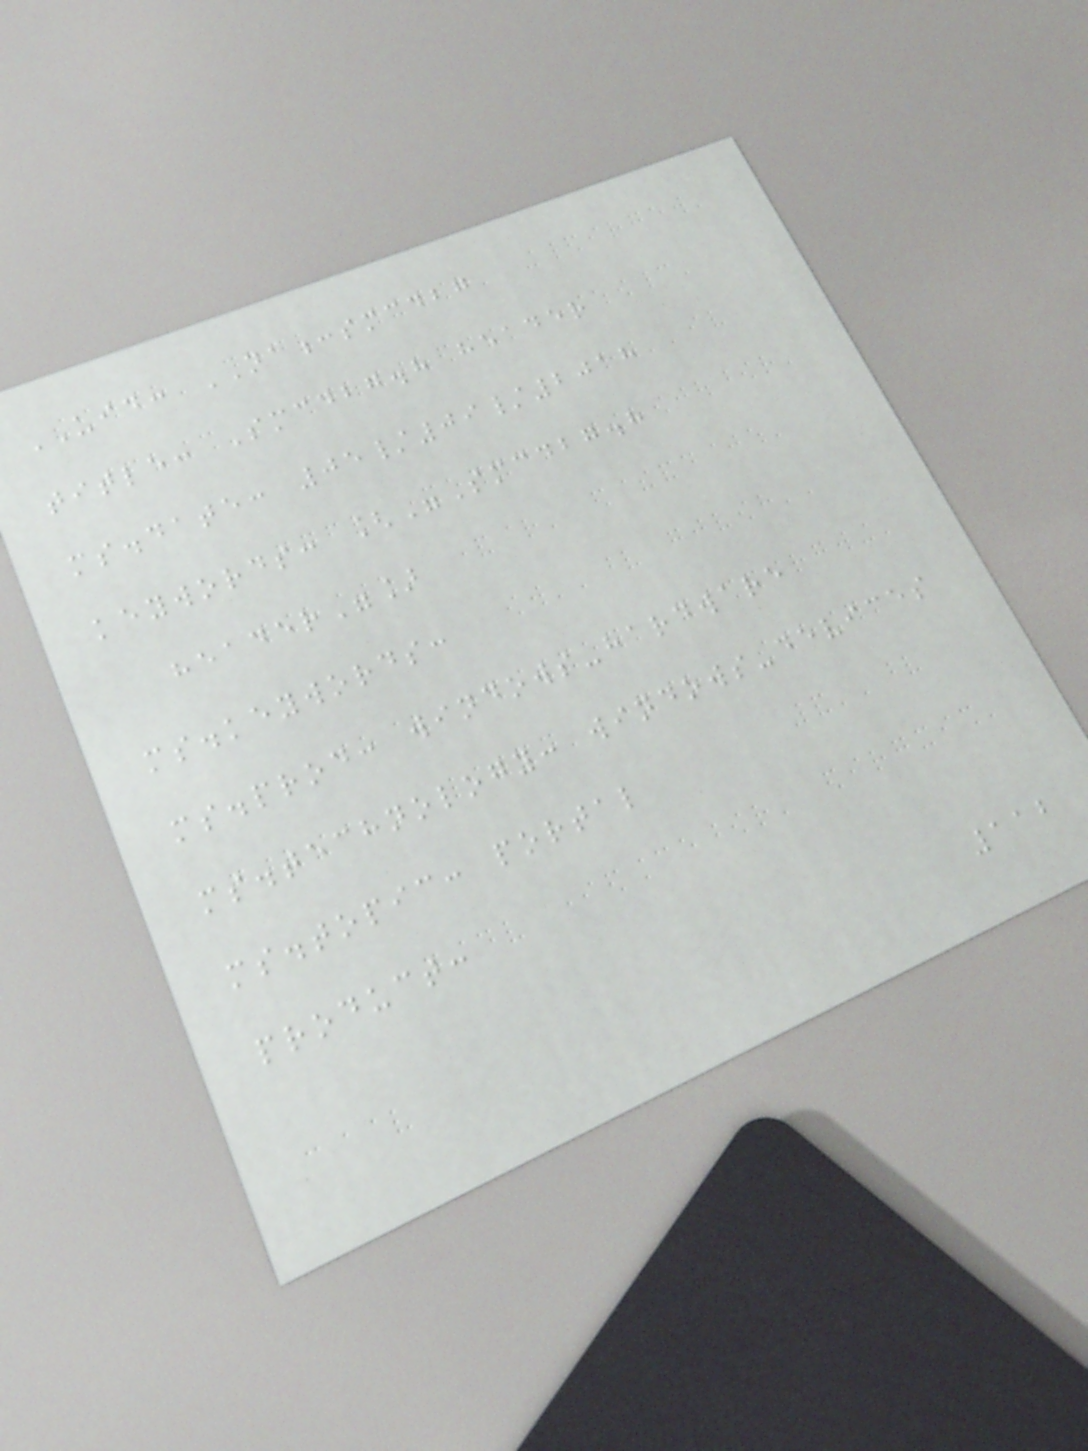UID: NA:smcdbg
title: Smcdbg.h header
ms.date: 05/09/2018
keywords: ["Smcdbg.h
header"]
ms.keywords:
ms.prod: windows-hardware
ms.technology: windows-devices
ms.topic: portal
product:
112
